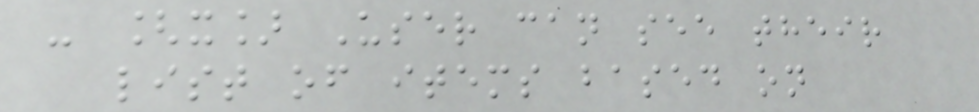- [x] User can see their
list of items based on
